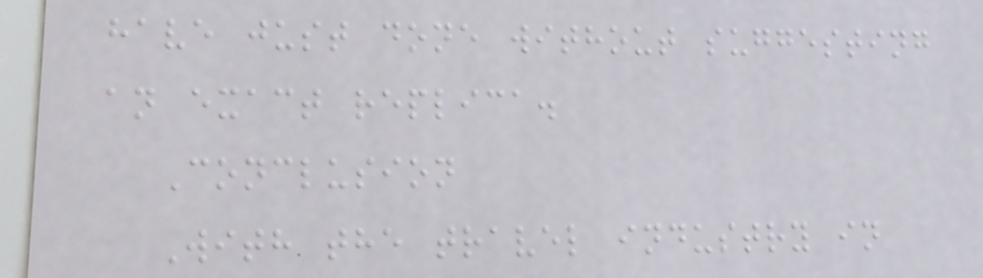have just done without suggesting
an exact replica.
Conclusion
With the travel industry in
